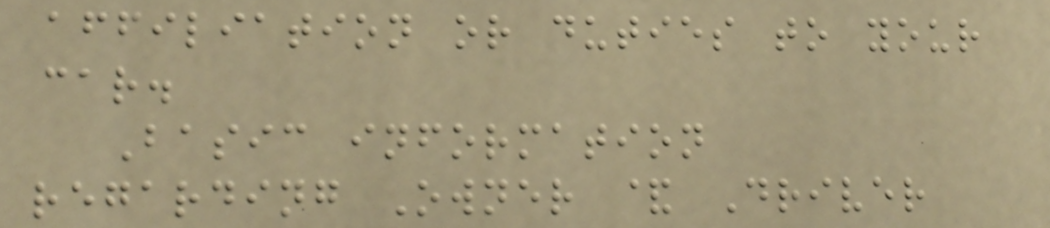affiliation or duties to your
car.
Basic information
regarding Owner & Driver
